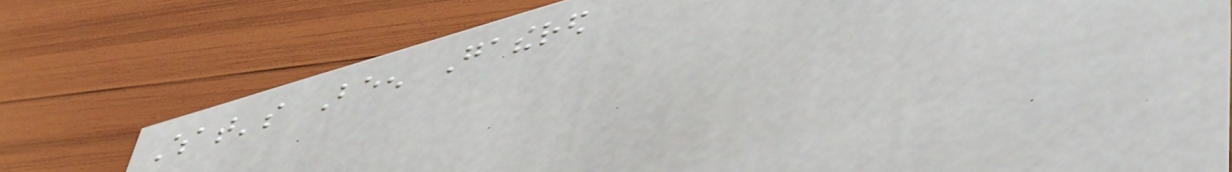What's Been Gathered
